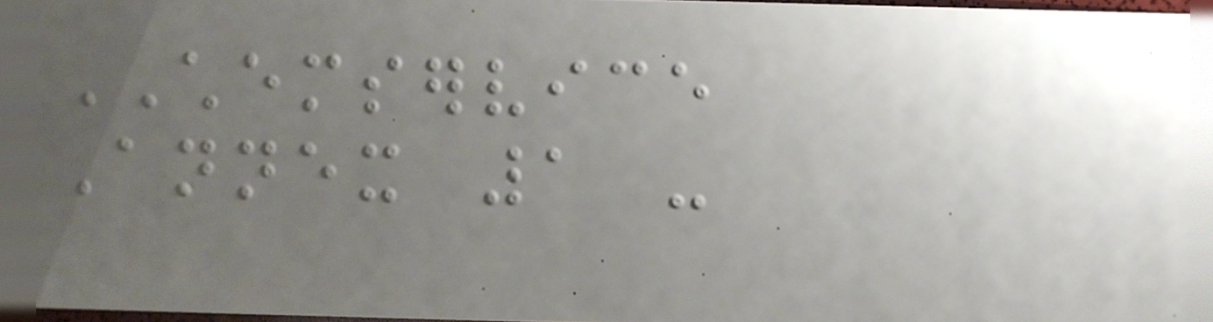CHEMSERVICE
Annex 1 -
